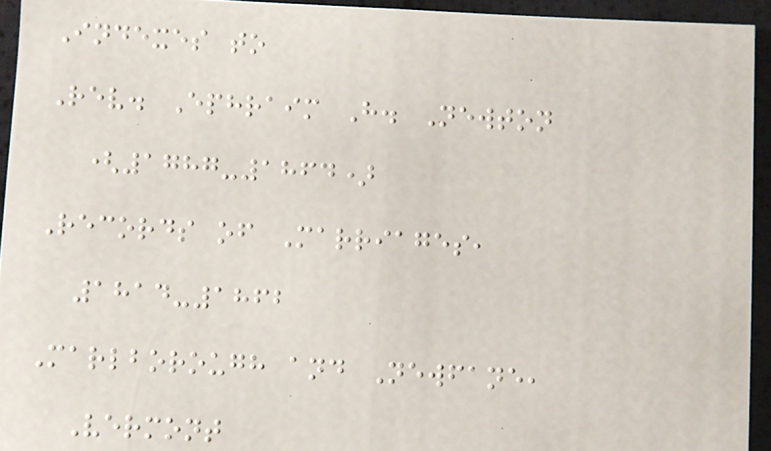Indexes to
Rev. Ephraim H. Newton
(1787-1864)
Records of Marriages,
1814-1862
Marlborough and Newfane,
Vermont
